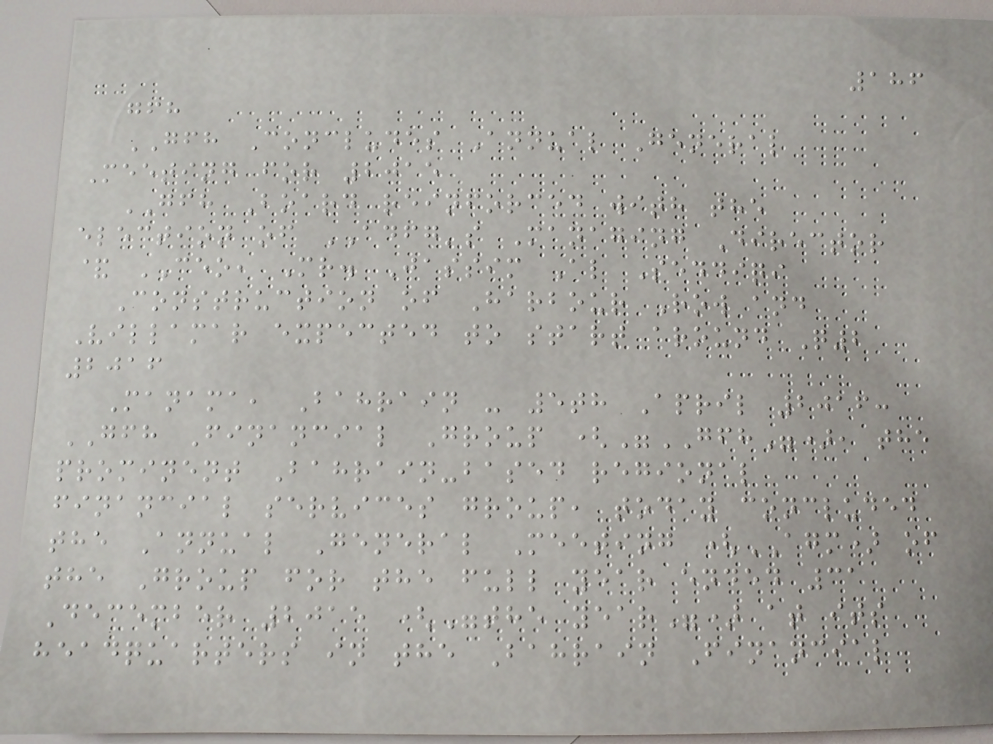186
gfh
GFH Concludes Annual General
Meeting for 2015
GFH Board reinforced with the
election of ADFG's Managing Director
& CEO, Mr. Jassim Al Seddiqi
Construction of Harbour Row and
Villamar expected to start around Q2
2016
Manama, Bahrain - 5th April 2016:
GFH Financial Group ("GFH"), the
prominent Bahrain-based regional
financial services group, today concluded
the Annual General Meeting (AGM) of
the Group for the full year ended 31
December 2015 ("the year") at its
headquarters in the Bahrain Financial
